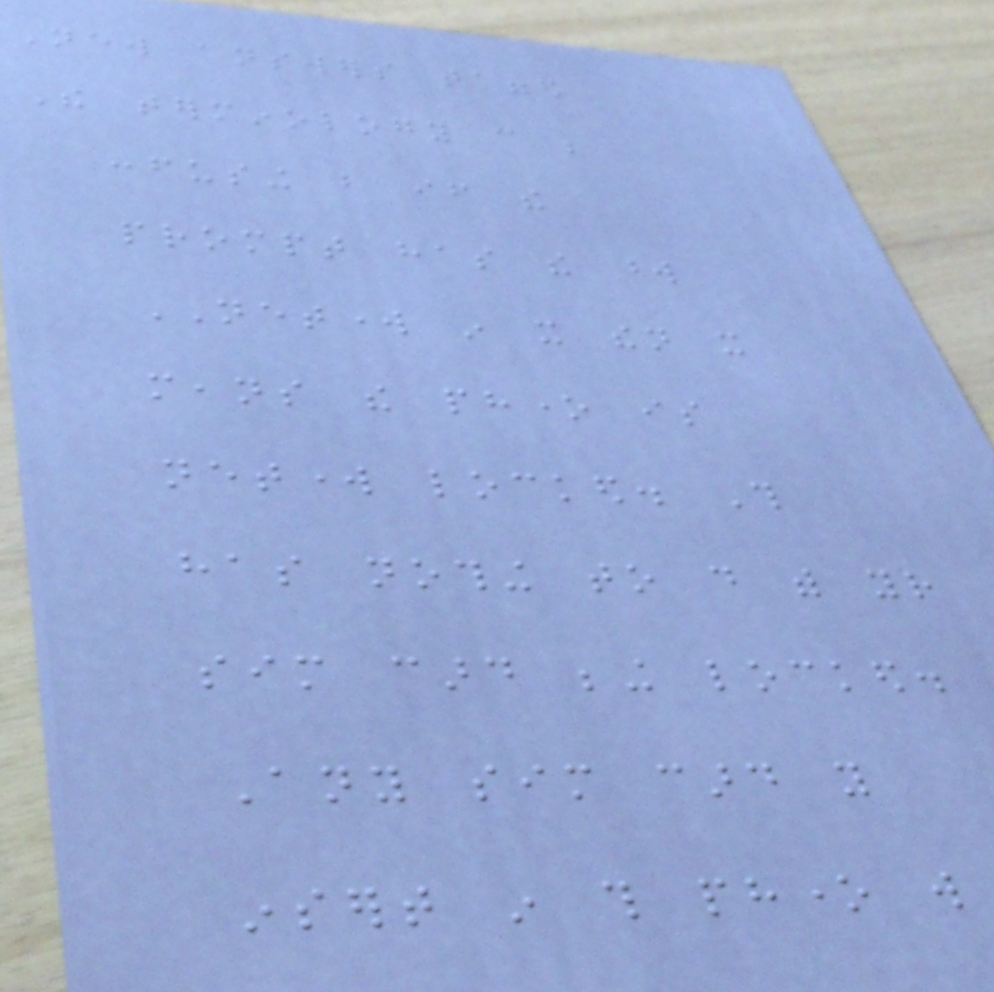New answers tagged
The terminology can be
confusing but if the
prompt has the word
NETWORK in it then it
means the phone is
network locked. This
has nothing to do with your
sim card being locked.
Any sim card you
insert in this phone will
